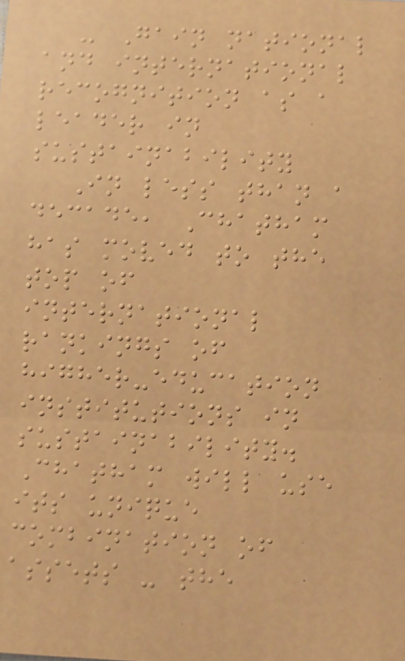- Gain national
and international
recognition as a
leader in
sustainability
In less than a
decade, Chatham
has moved to the
top of
international
rankings of
higher-education
institutions in
sustainability.
Chatham will use
its unique
combination of
assets - the
